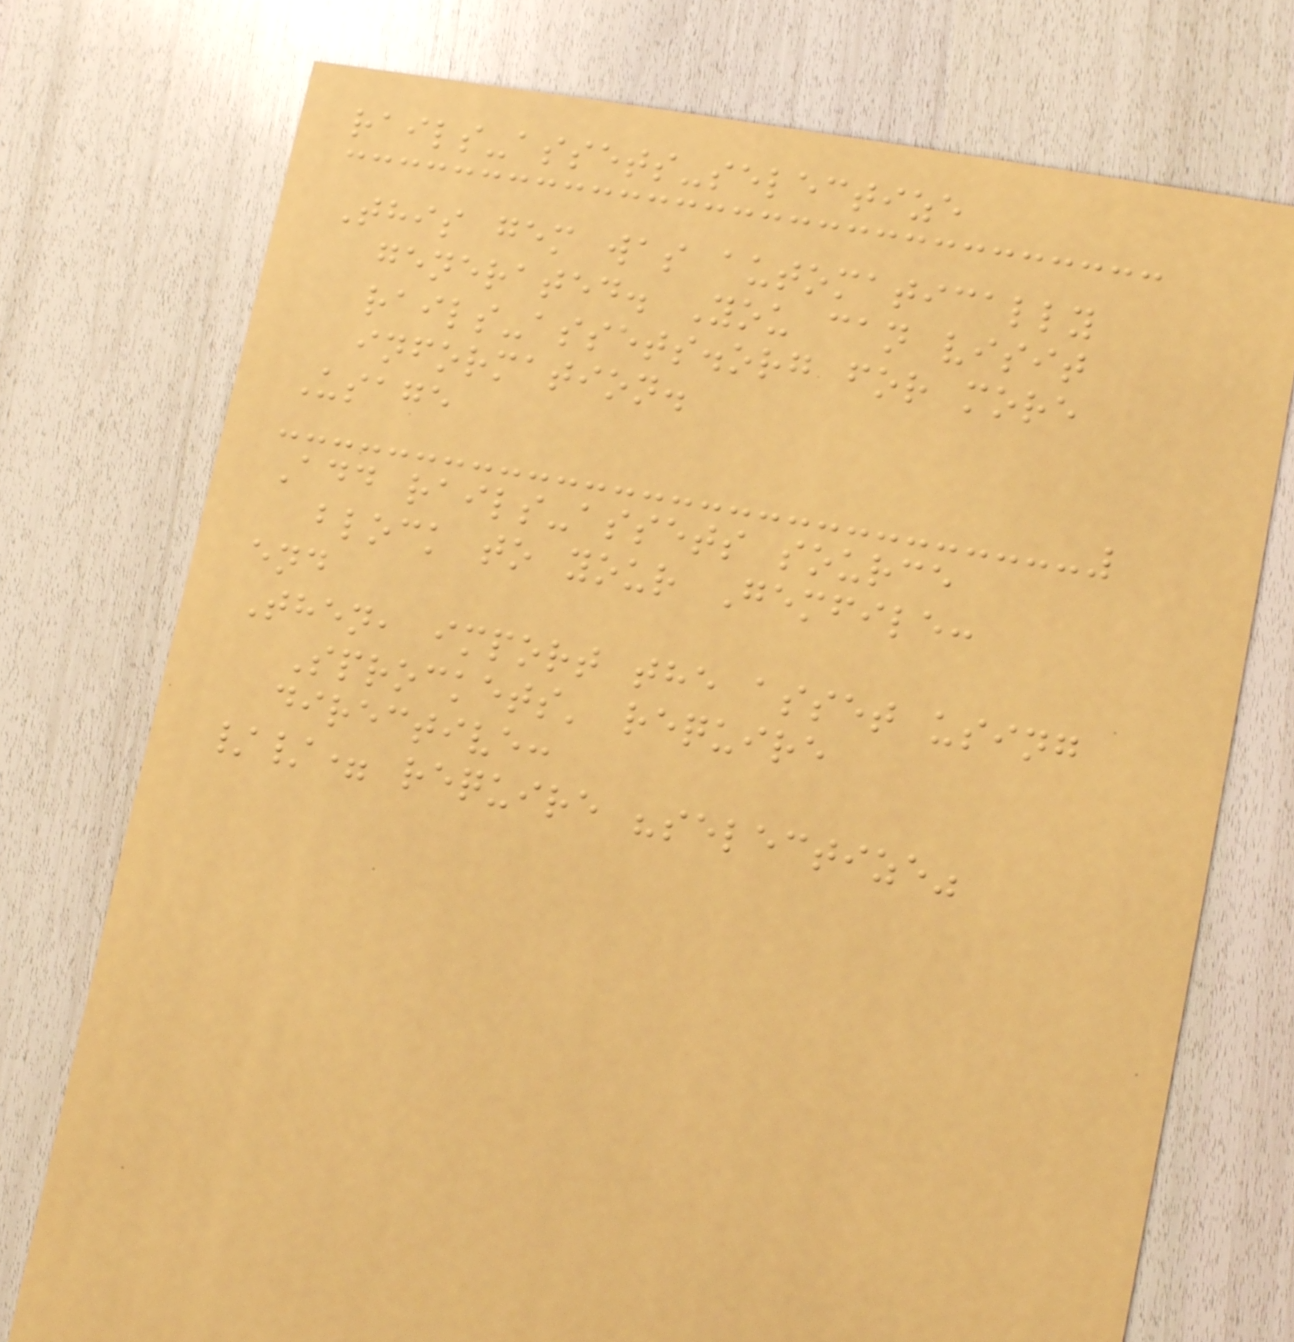rails-assets-selectize
This gem was automatically
generated. You can visit
rails-assets.org for more
information.
Usage
Add rails-assets source
block to your Gemfile:
end
Then, import the asset using
Sprockets' require
directive:
//= require "selectize"
